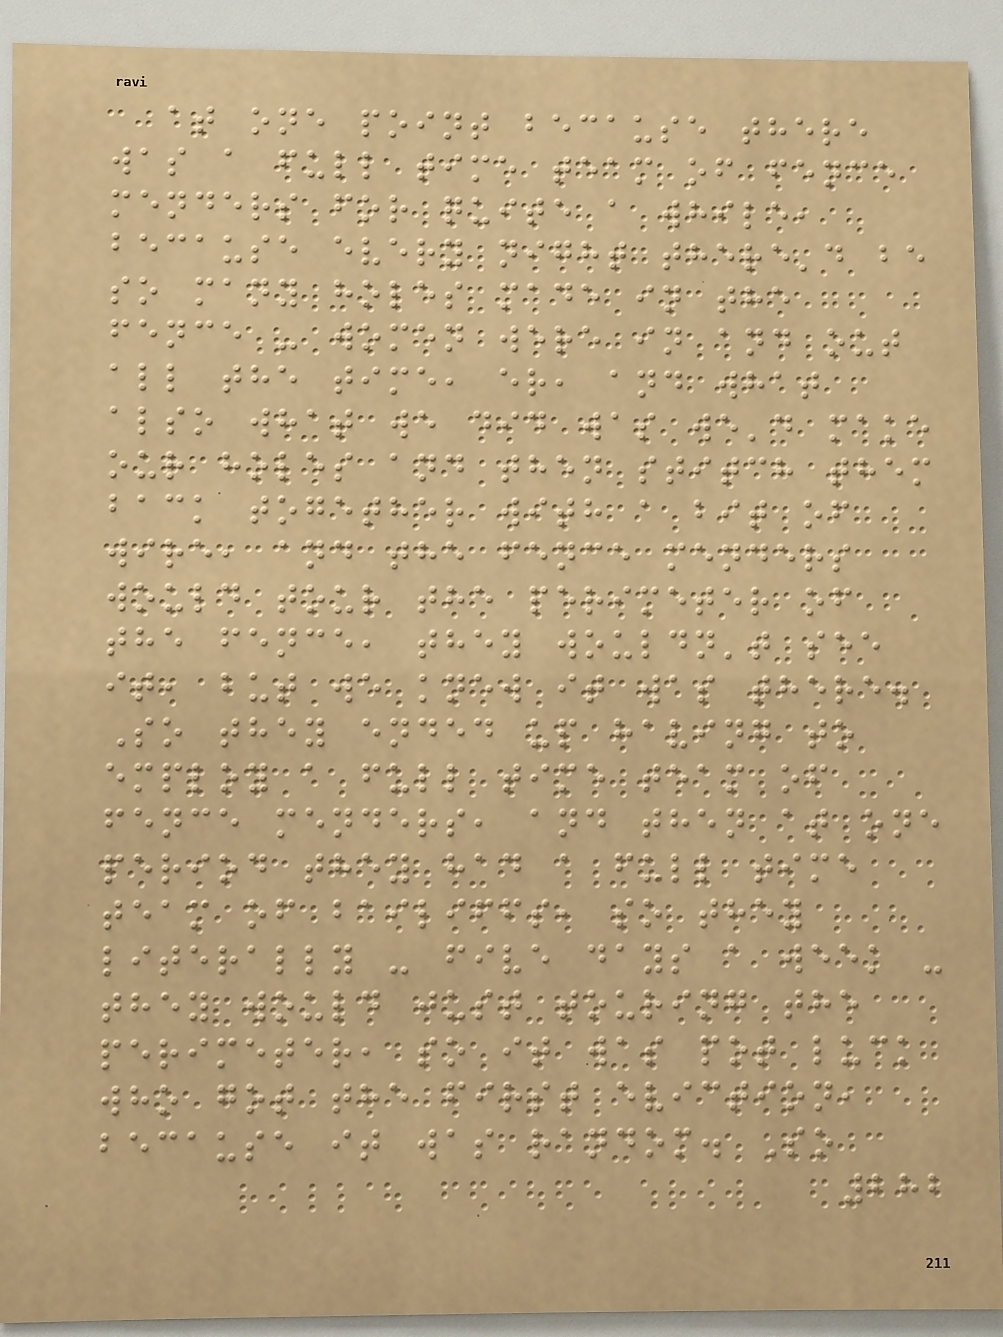at one point because there
was a full time team of fence
menders for quite a while,
because every night there'd be
so many holes made in the
fence - women were in and out
all the time, er, and what
also what we did was we'd make
our holes and then stitch them
back together with a bit of
wire, and the fence menders
would tour the perimeter of
the fence, they wouldn't see
it, but we knew it was there.
So they ended up having to
employ a full time team of
fence menders, and then at one
period they had a full time
team of bailiffs, so they
literally - five days a week -
they would just touring the
perimeter, so it was pot luck
who got the first eviction,
because it was random. So
282
